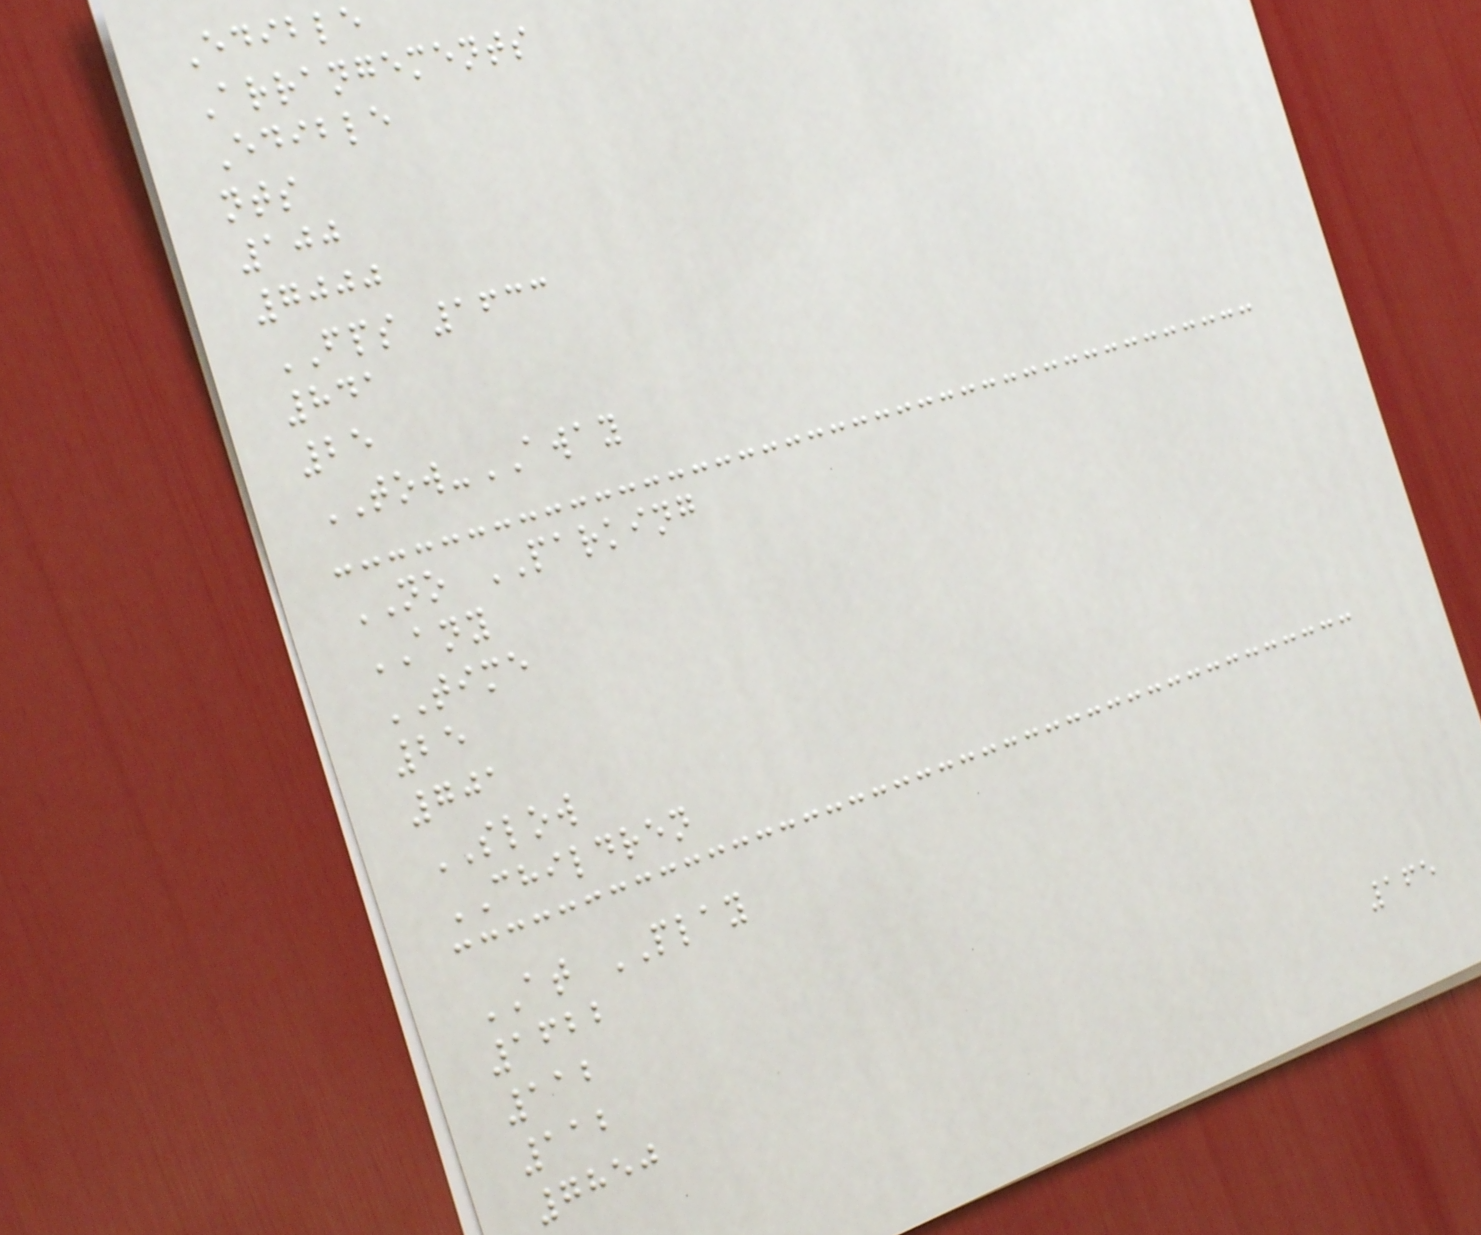Edible
Arrangements
Edible
nts
100
7000
FPS 1633
841
25
TOW-AWAY
NO PARKING
ANY
TIME
25
701
SLOW
CHILDREN
AT PLAY
1622
112
112
7850
165
